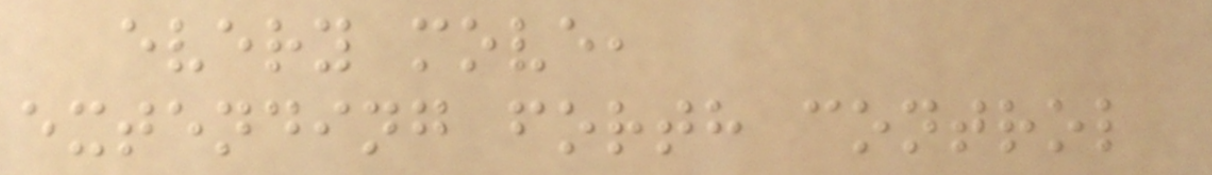every move,
extending forth control
